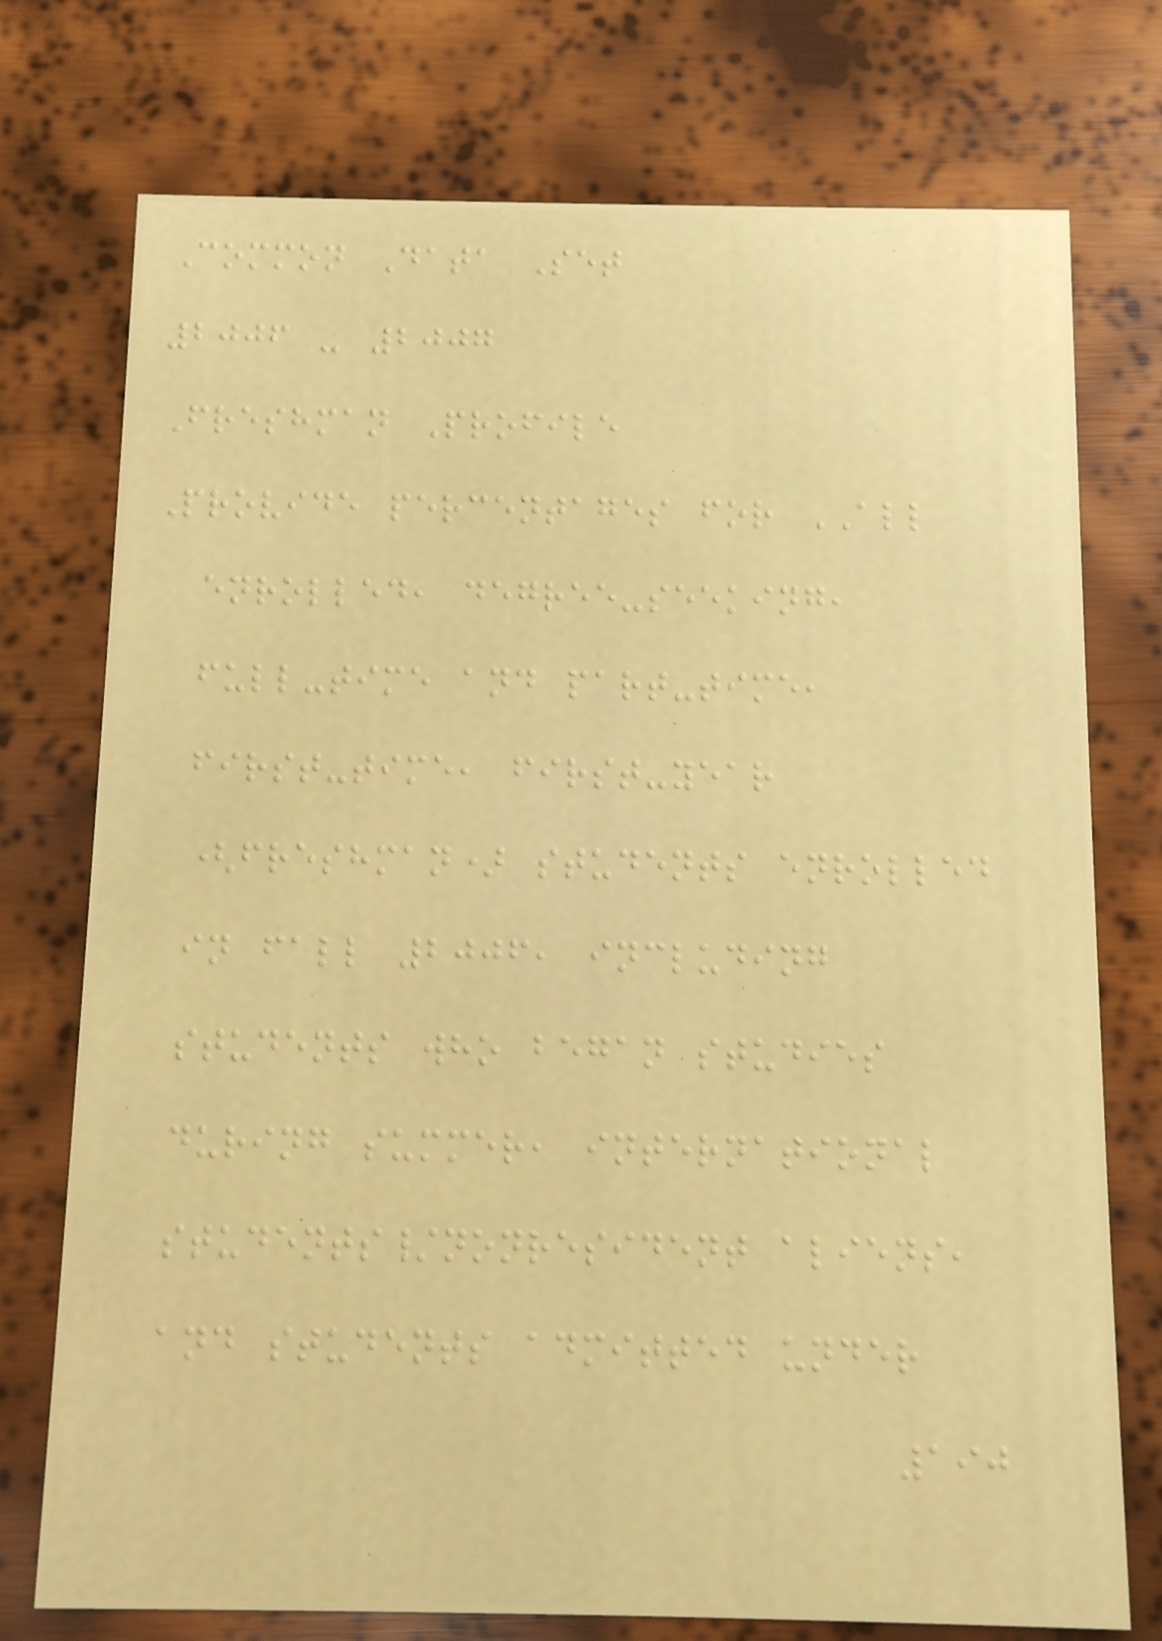Common Data Set
2006 - 2007
Freshman Profile
Provide percentages for ALL
enrolled, degree-seeking,
full-time and part-time,
first-time, first-year
(freshman) students enrolled
in fall 2006, including
students who began studies
during summer, international
students/nonresident aliens,
and students admitted under
190
